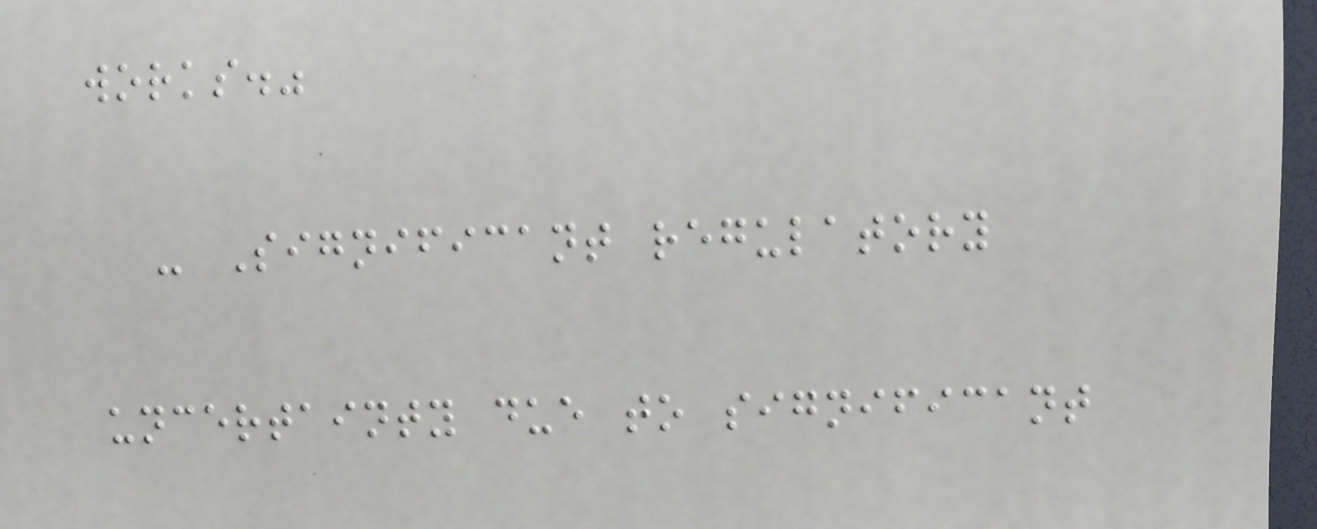works."
- Significant regulatory
uncertainty due to significant
